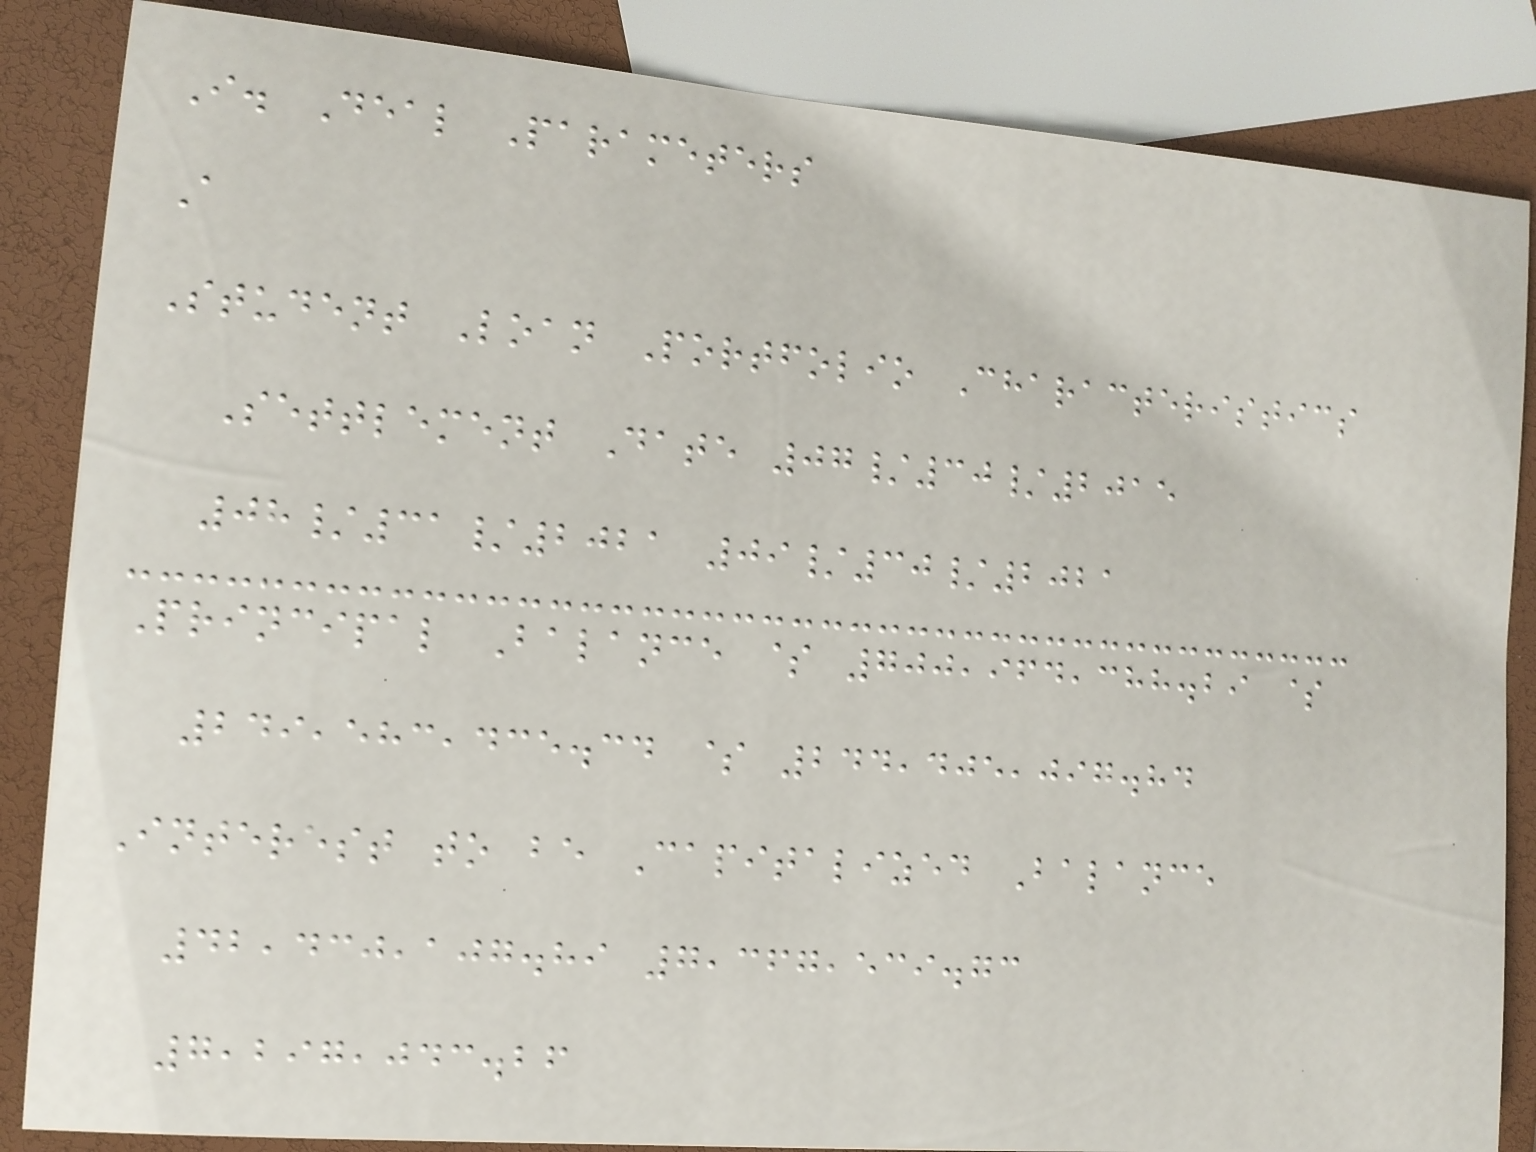I. Deal Parameters
A
Student Loan Portfolio Characteristics
Settlement Date 07/30/2015
08/31/2021 09/30/2021
Principal Balance $ 700,964,388.29 $
249,583,435.34 $ 244,405,097.84
Interest to be Capitalized Balance
42,430,107.89 7,367,539.73
7,297,043.26
